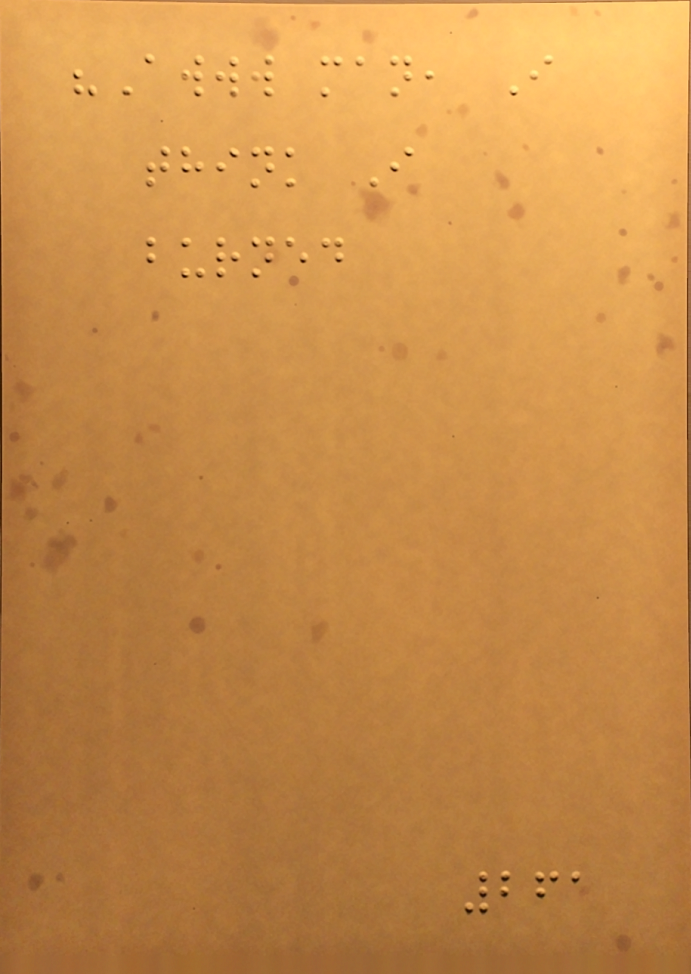"Awww man, I
think I
burned
261
